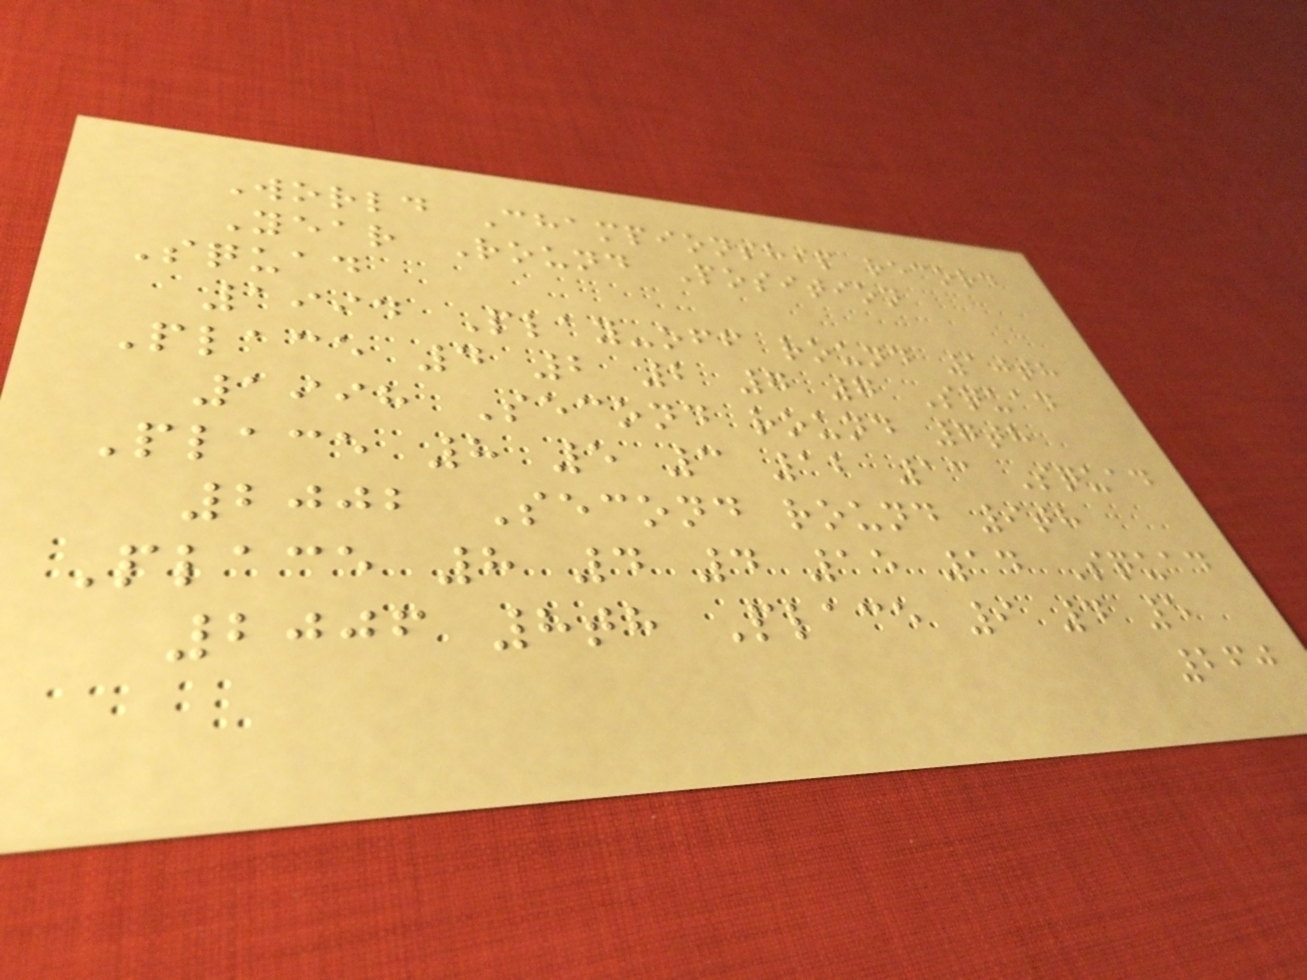World Championship record
Year Round Position
Squad
1994 Play-off round 10th
Place 4 2 2 7 7 Squad
1998 Second round 7th
Place 8 5 3 12 13 Squad
2002 Second round 9th
Place 8 4 4 15 14 Squad
2006 8th Place 9 4 5
260
